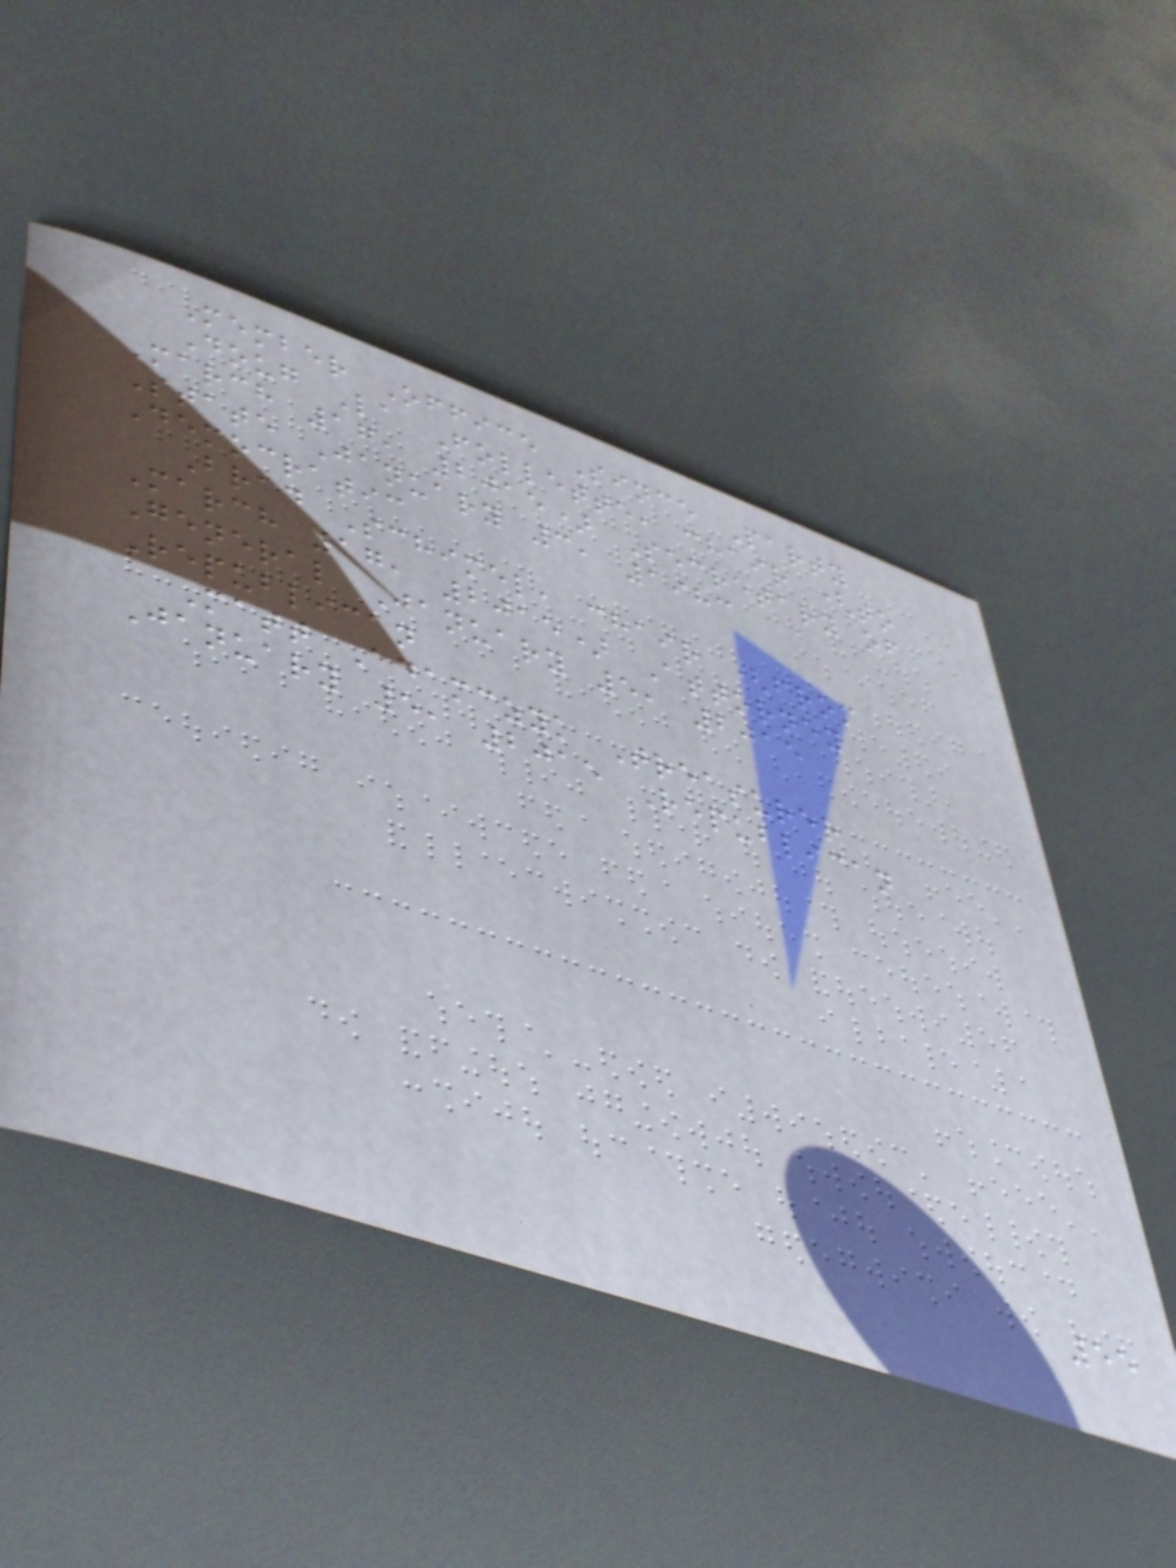Member Office Since Party
Doug La Follette, chair (to
March 17, 2015) Secretary of
State January 3, 1983
Democratic
Brad Schimel, chair (from
March 17, 2015) Attorney
General January 5, 2015
Republican
Matt Adamczyk Treasurer
January 5, 2015 Republican
55
